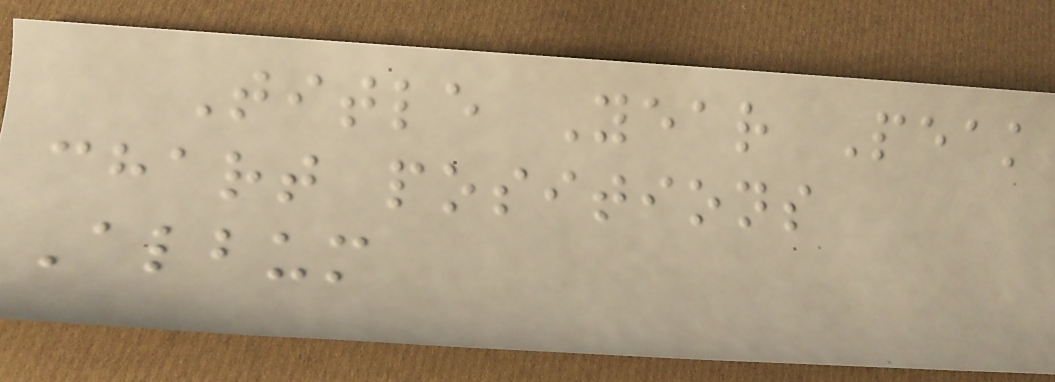Title Year Peak
chart positions
Album
